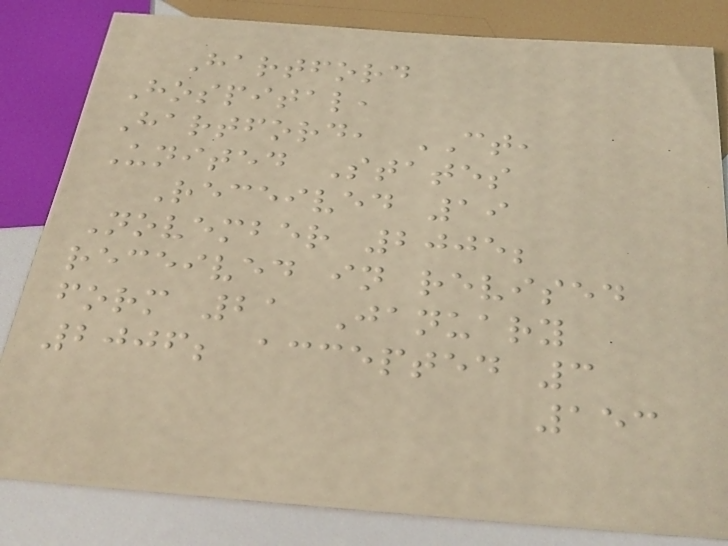Hartford
Hospital,
Hartford, CT,
United States
Received 19
November 2005;
received in revised
form 21 January
2006; accepted 3
153
